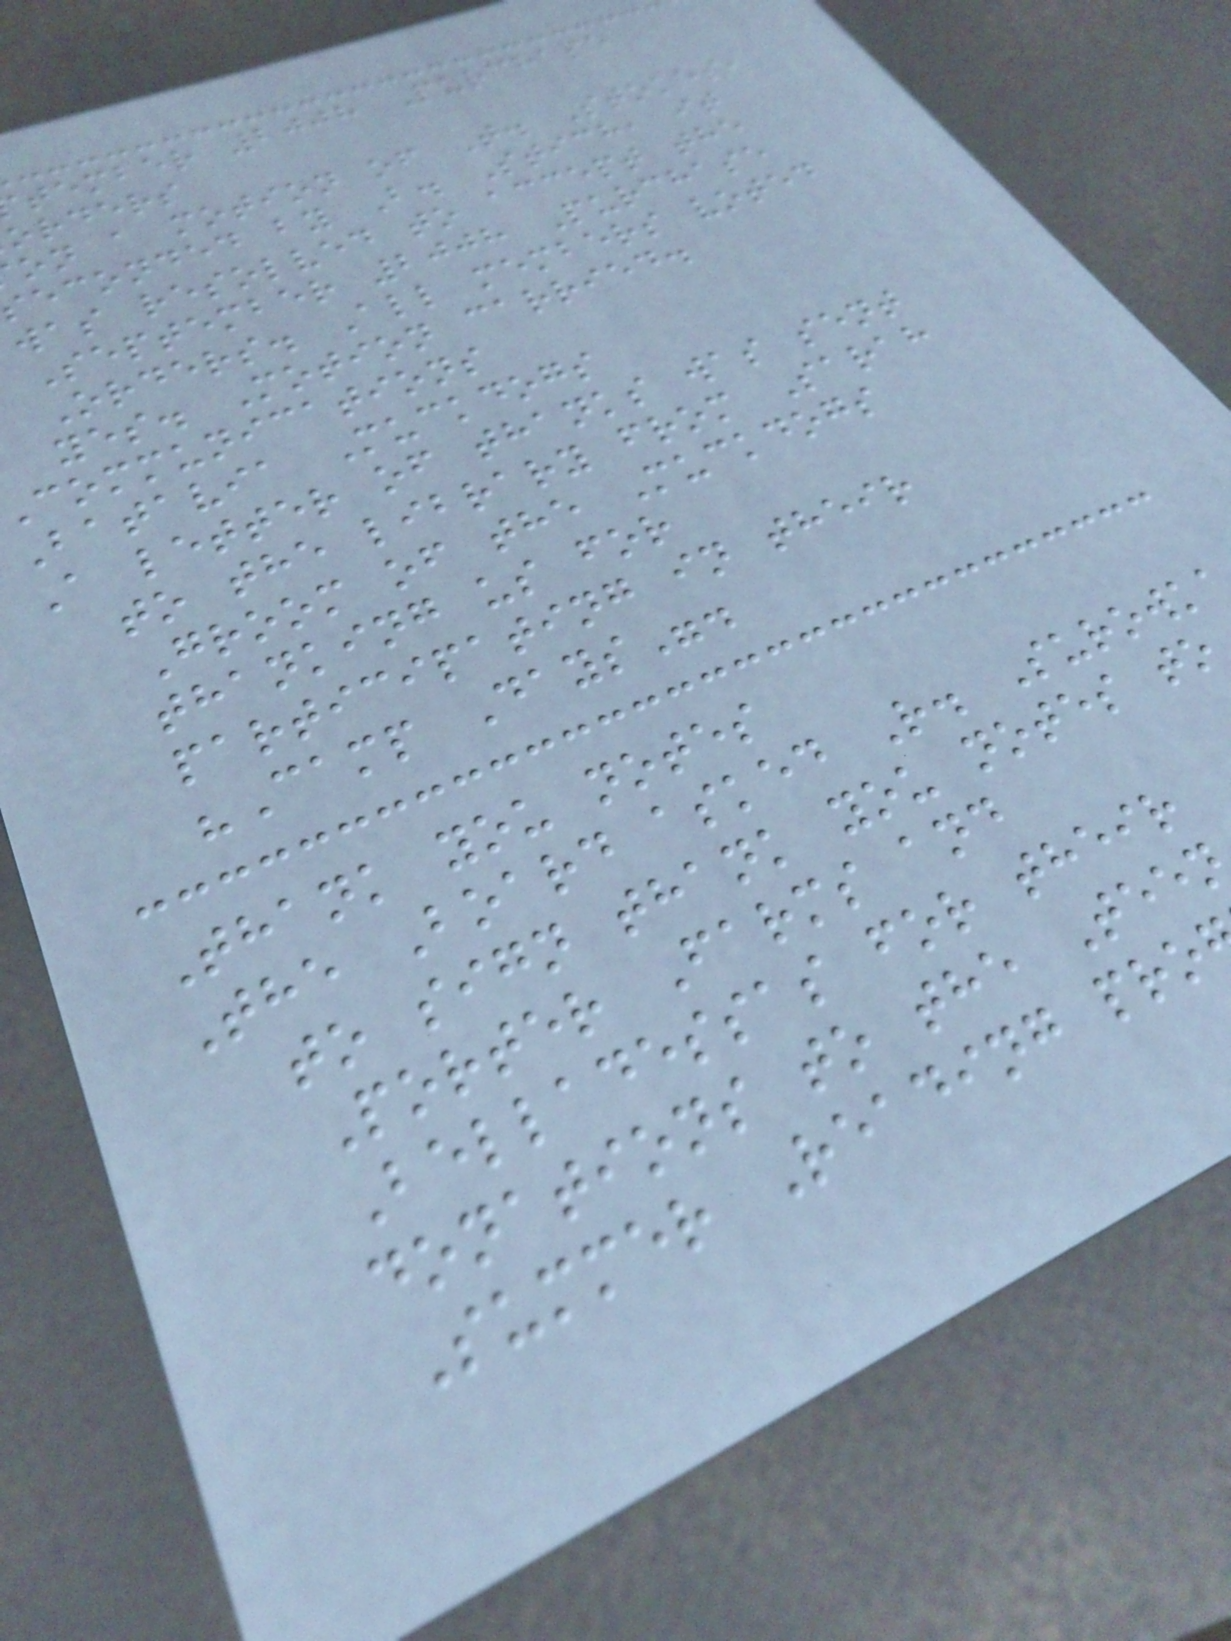tember 2008 Purchase
orders
on a motion of T. Stokes,
econded by B. Stich, it
was resolved to accept the
September 2008 Purchase
Orders. All members voted
yes. Motion carried.
communications
Batavia Muckdogs
A letter of thanks was sent
to the library from Sarah
Groom of the Muckdogs
thanking us for
participating in their
"Camp Days".
Thank you notes
The Board asked R. Surowk
to sign thank you notes to
Porter Farms and
Belladessas for their
donations to the Tee
Summer Reading pro
